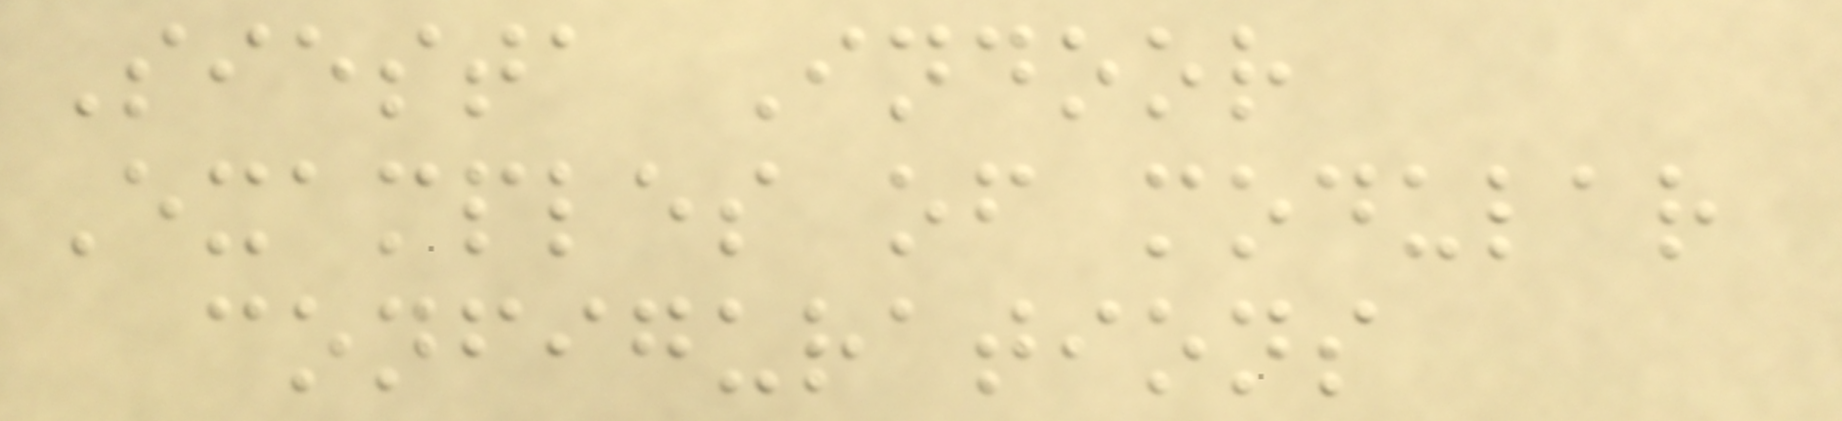Siesta Indoor
Examples of modular
configurations
